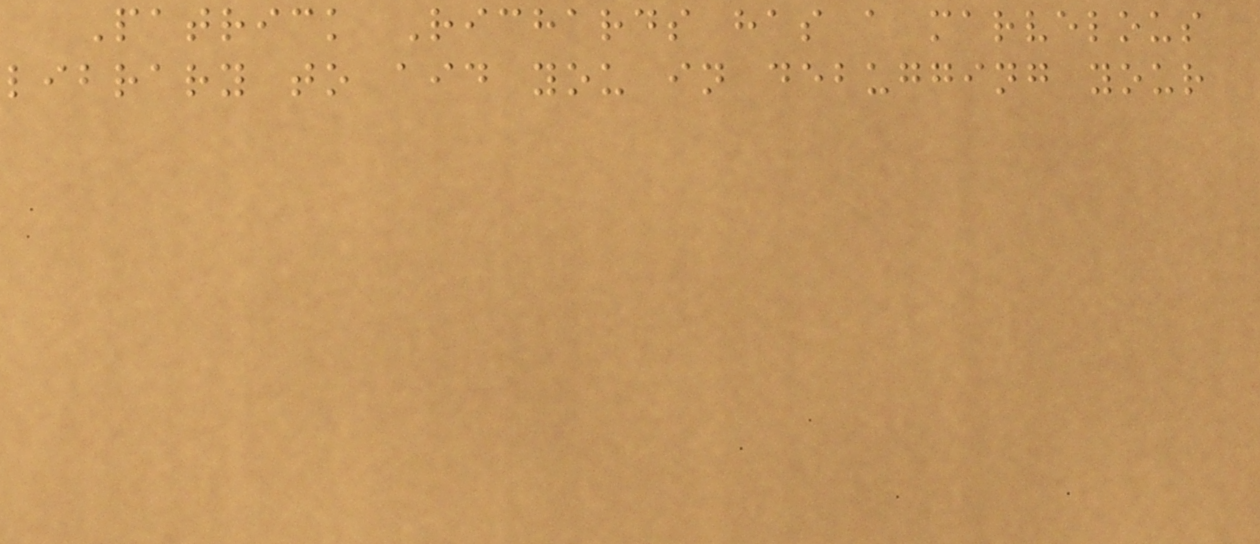Patrick Richards has a marvelous
library to aid you in debugging your
